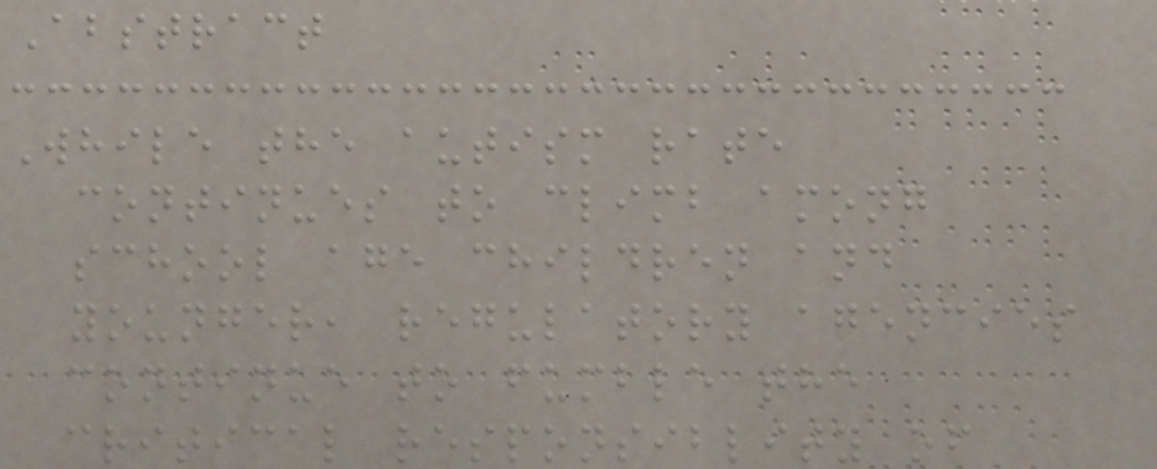Abstract
While the autism rate
continues to climb among
school age children and
younger, regulatory agencies
continue to fumble the
critical responsiblity of
